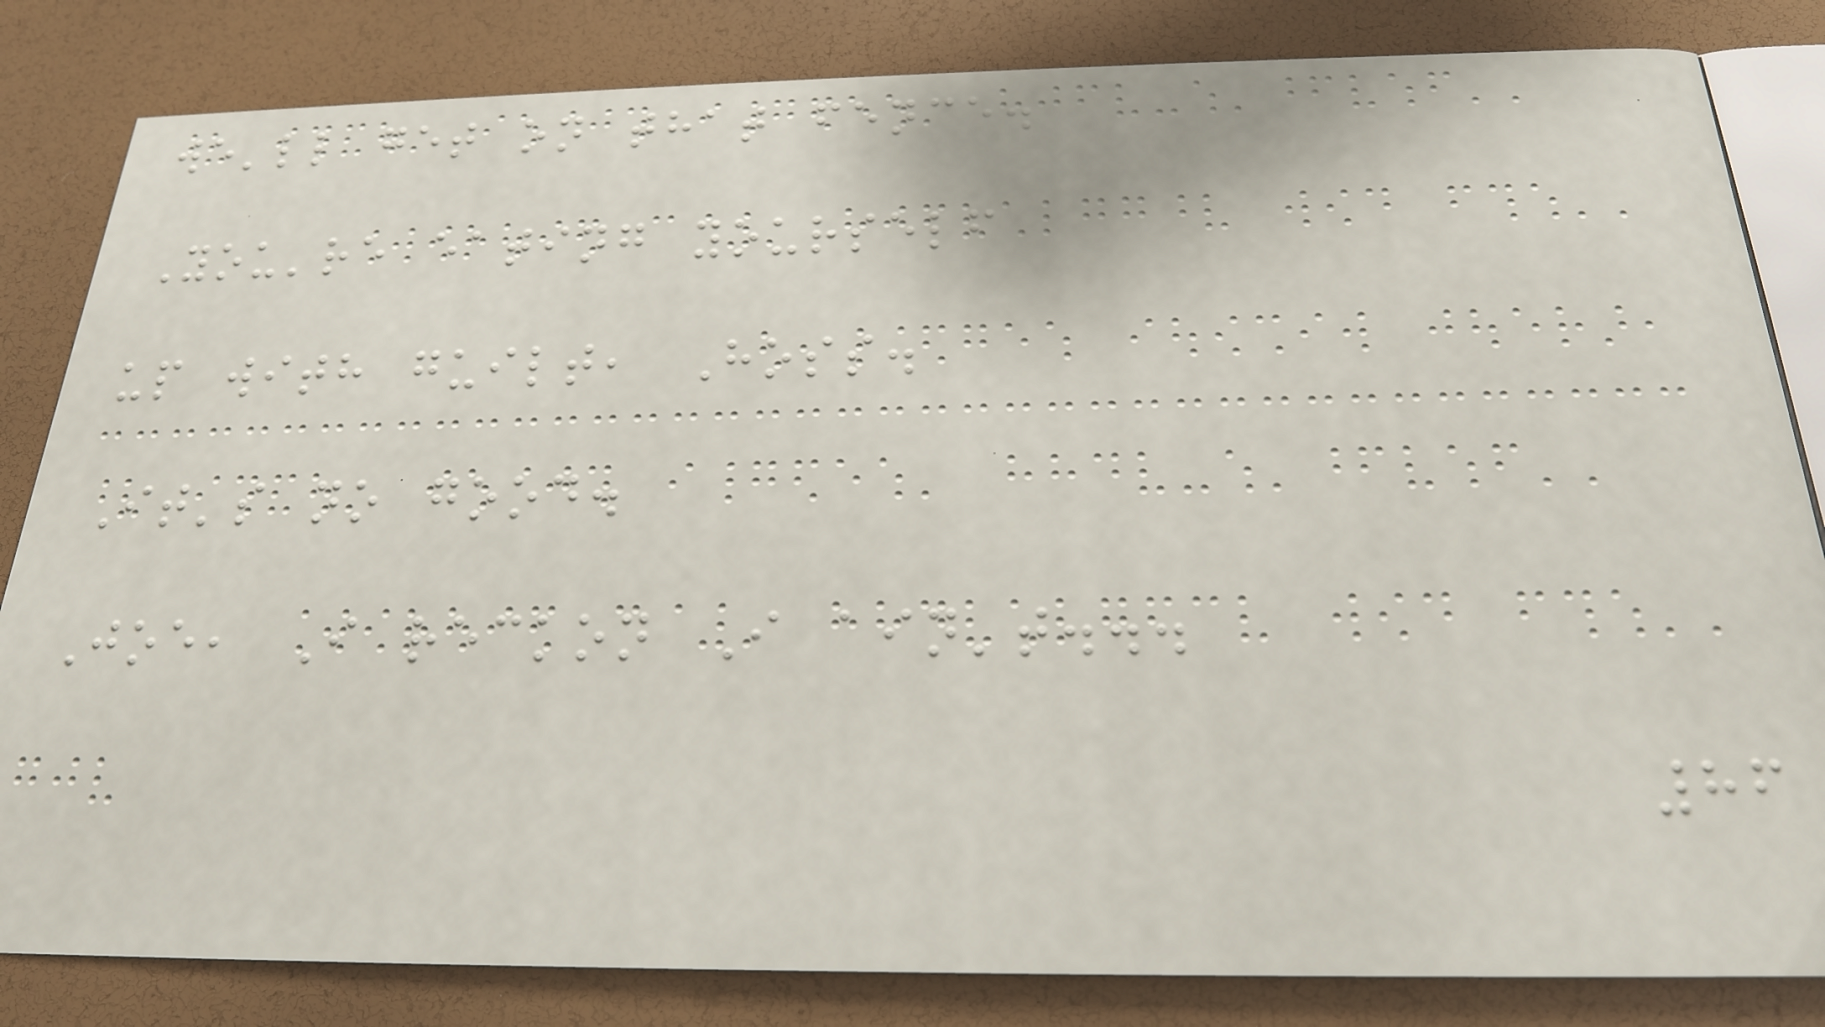we'll get on that fence.
You're eating yourself
up with guilt, Hoss.
It's no good.
Joe, I reckon I ain't...
86
